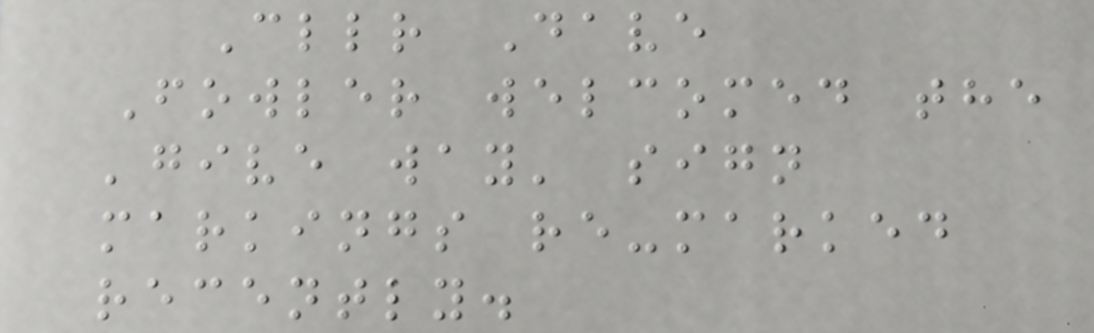Cllr Dave
Fowler welcomed the
'give way' sign
markings re-marked
recently.
